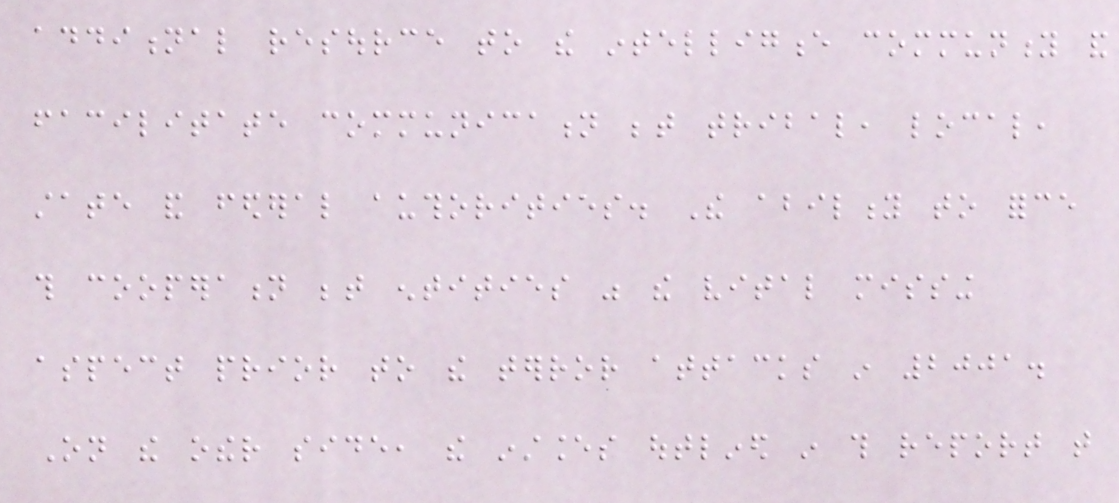additional resource to the intelligence community and
facilitate communication between tribal, local,
state and federal authorities. The ability to force
this cooperation between entities was the vital missing
aspect prior to the terror attacks in 2001.
On the other side, the instances outlined in this report that
